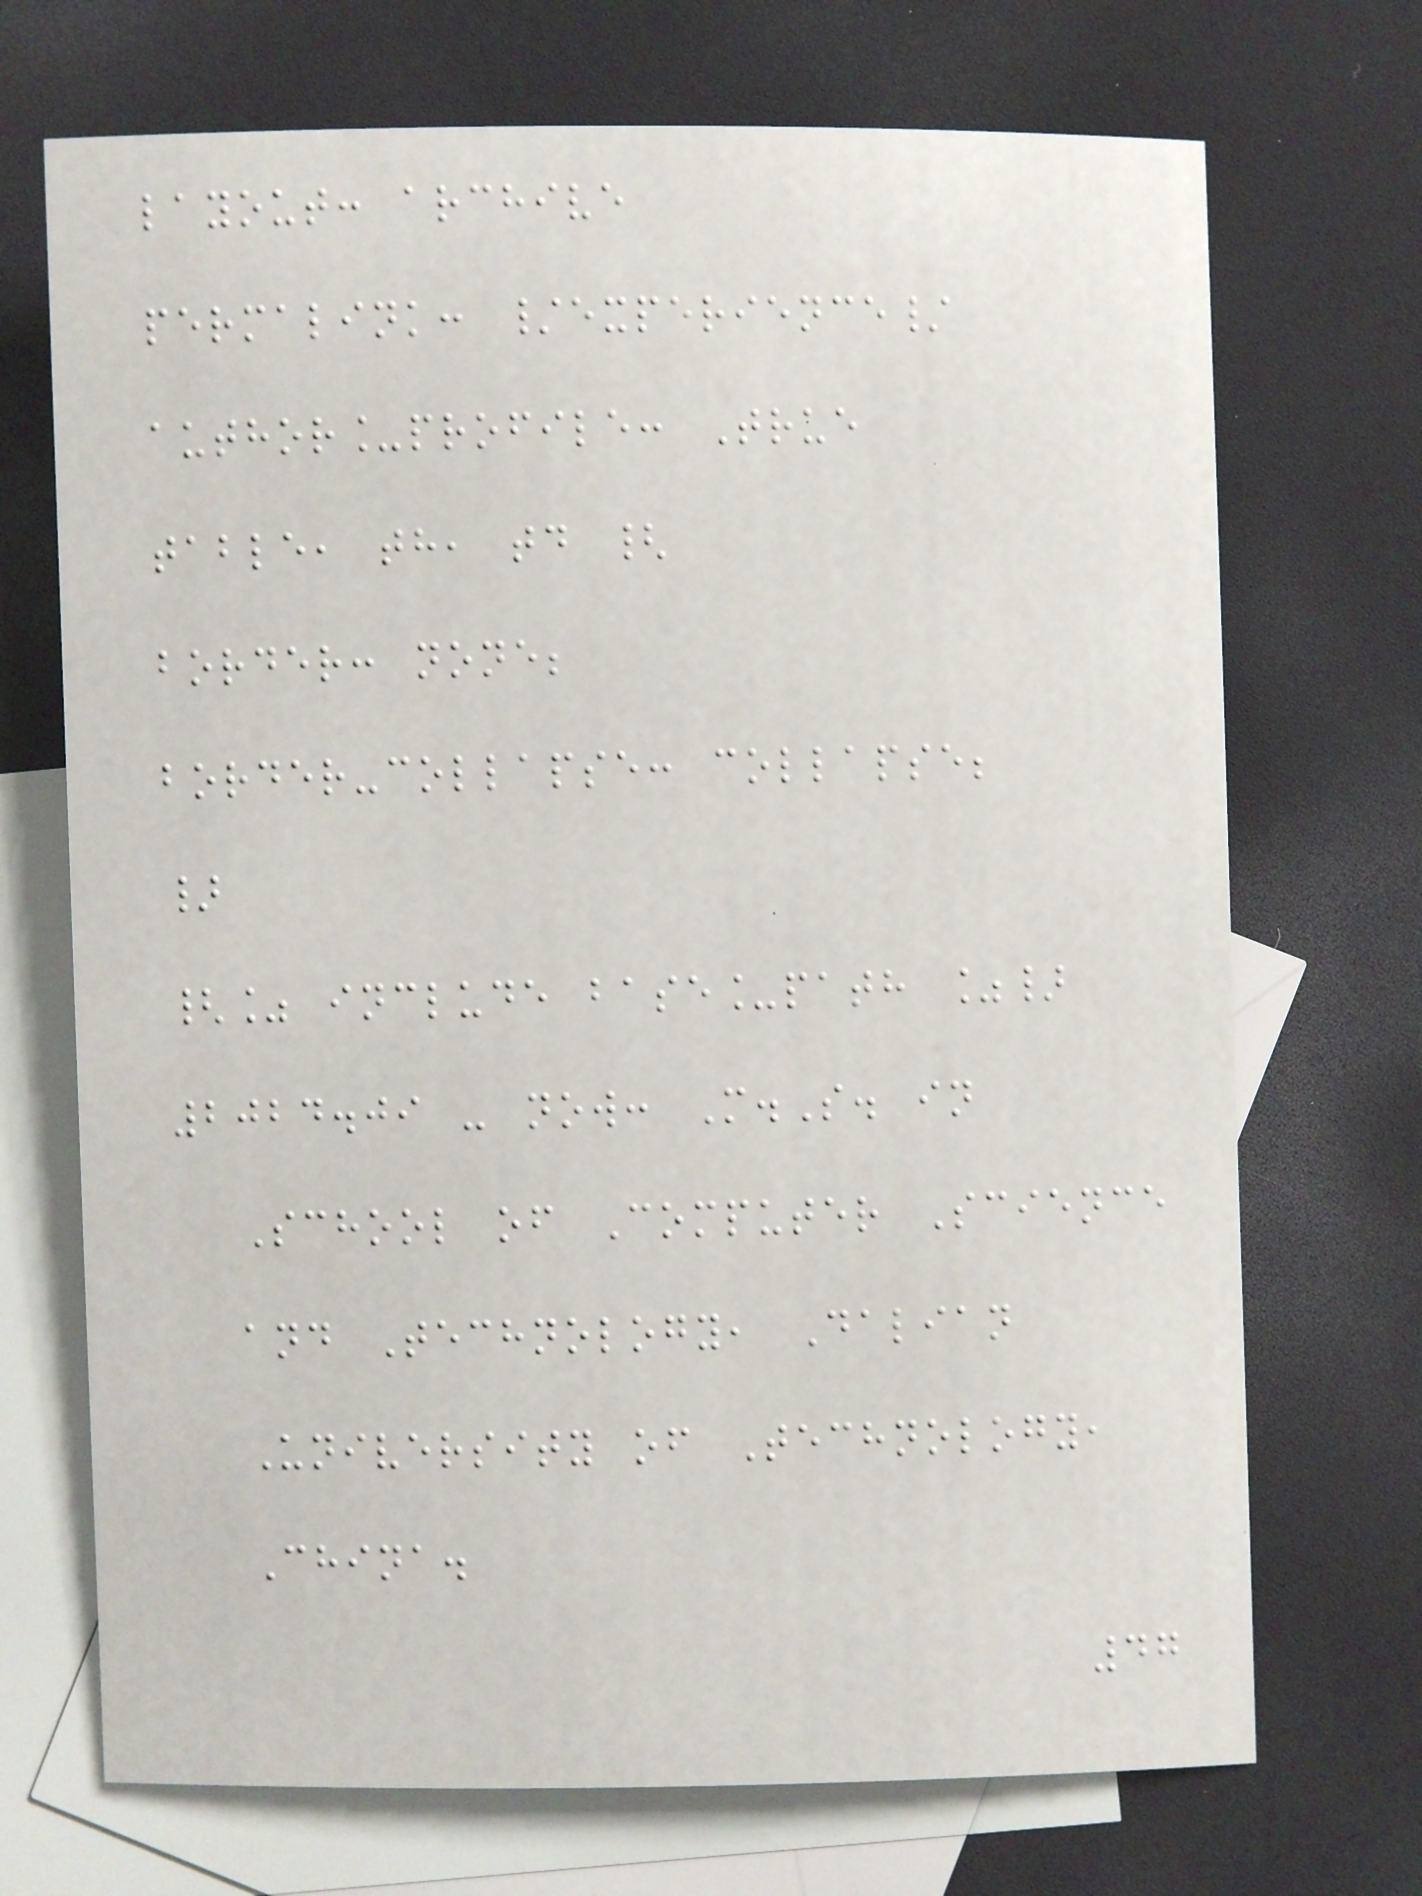layout: archive
permalink: /experience/
author_profile: True
table, th, td {
border: none;
border-collapse: collapse;
}
{% include base_path %}
2024.09 - now: M.S. in
School of Computer Science
and Technology, Dalian
University of Technology,
China.
47
